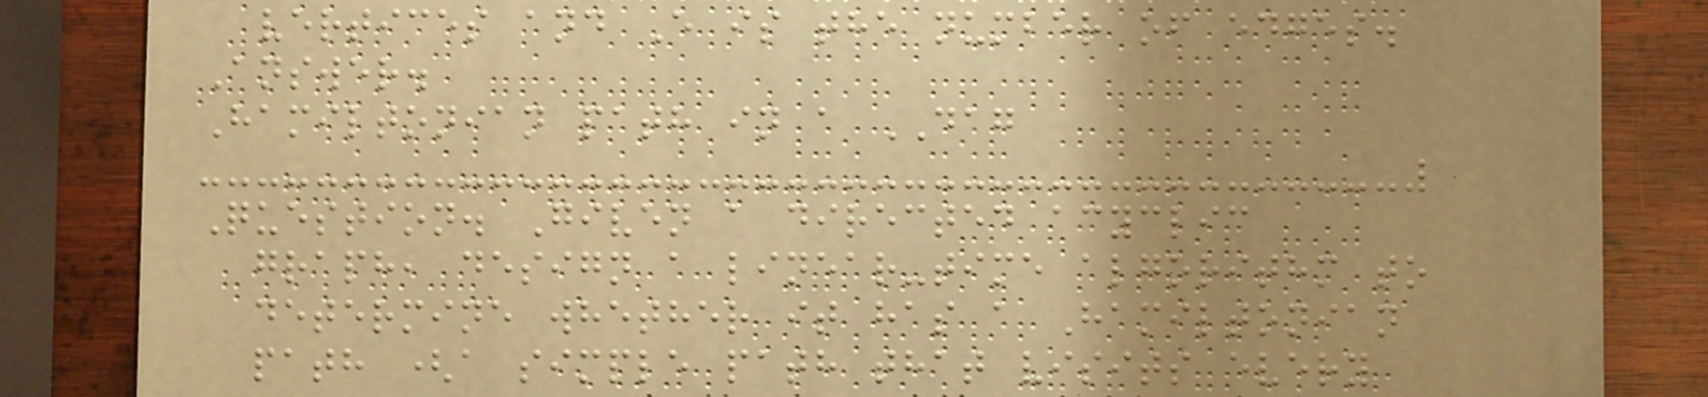vertices and E is the number of edges.
Answer.
Hamiltonian path in a DAG
Question. Given a directed acyclic
graph, design a linear-time algorithm to
determine whether it has a Hamiltonian
path (a simple path that visits every
